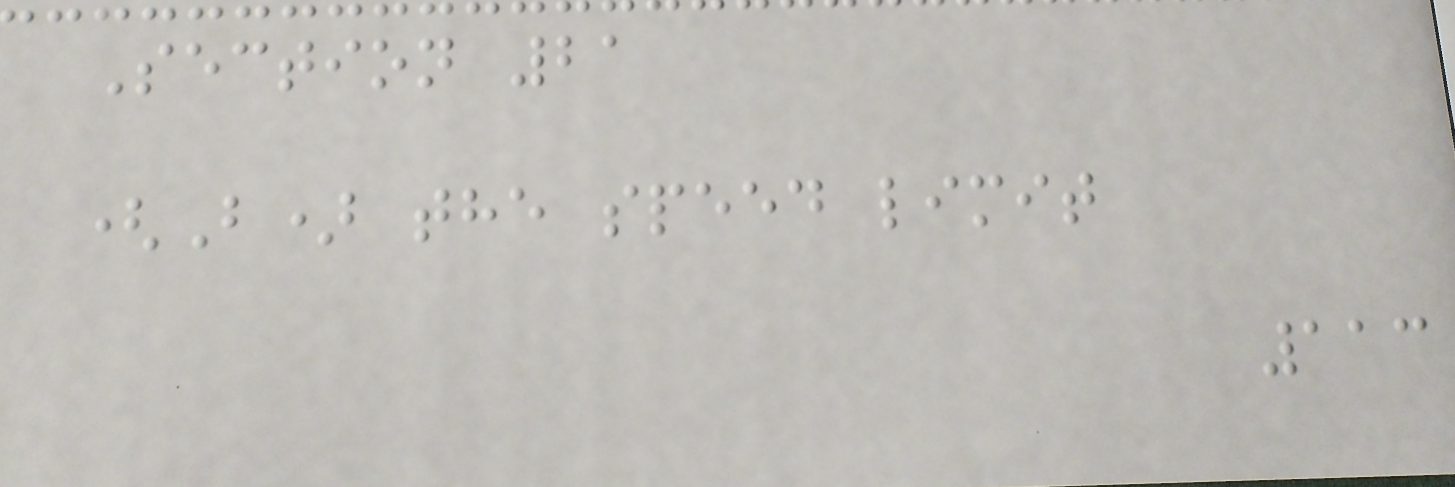Section 21
(B) the speed limit
113
